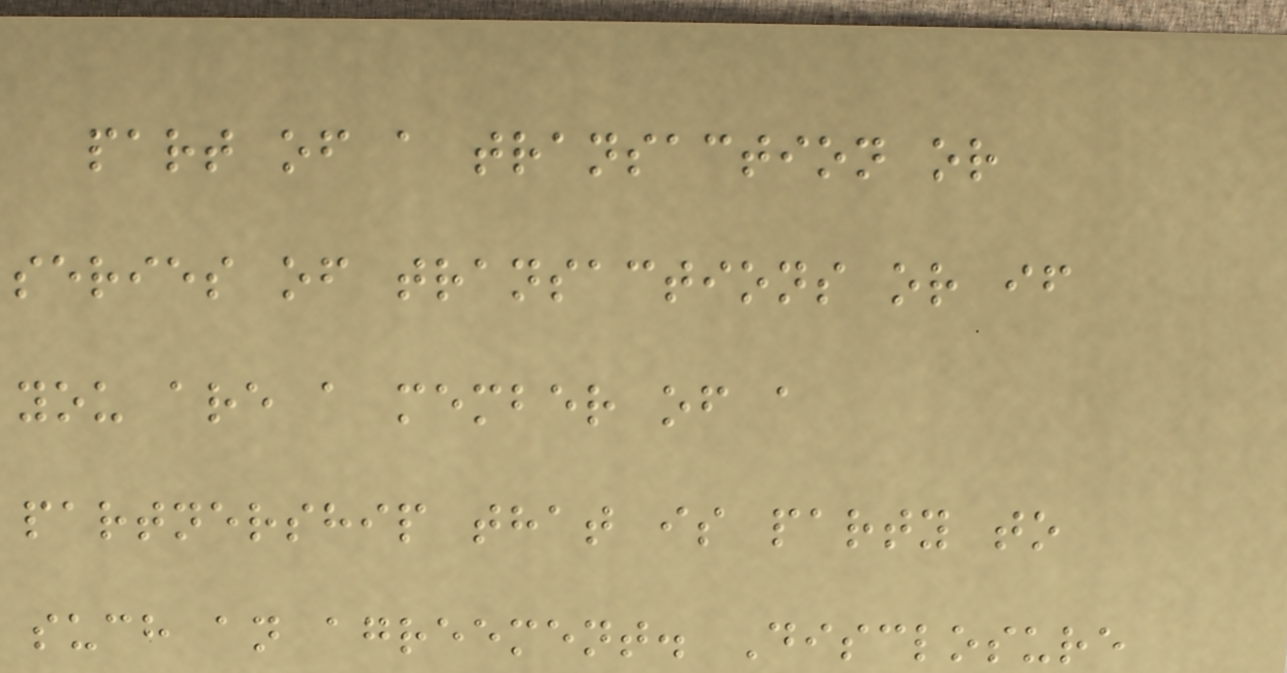part of a transaction or
series of transactions or if
you are a member of a
partnership that is party to
such an agreement. Disclosure
